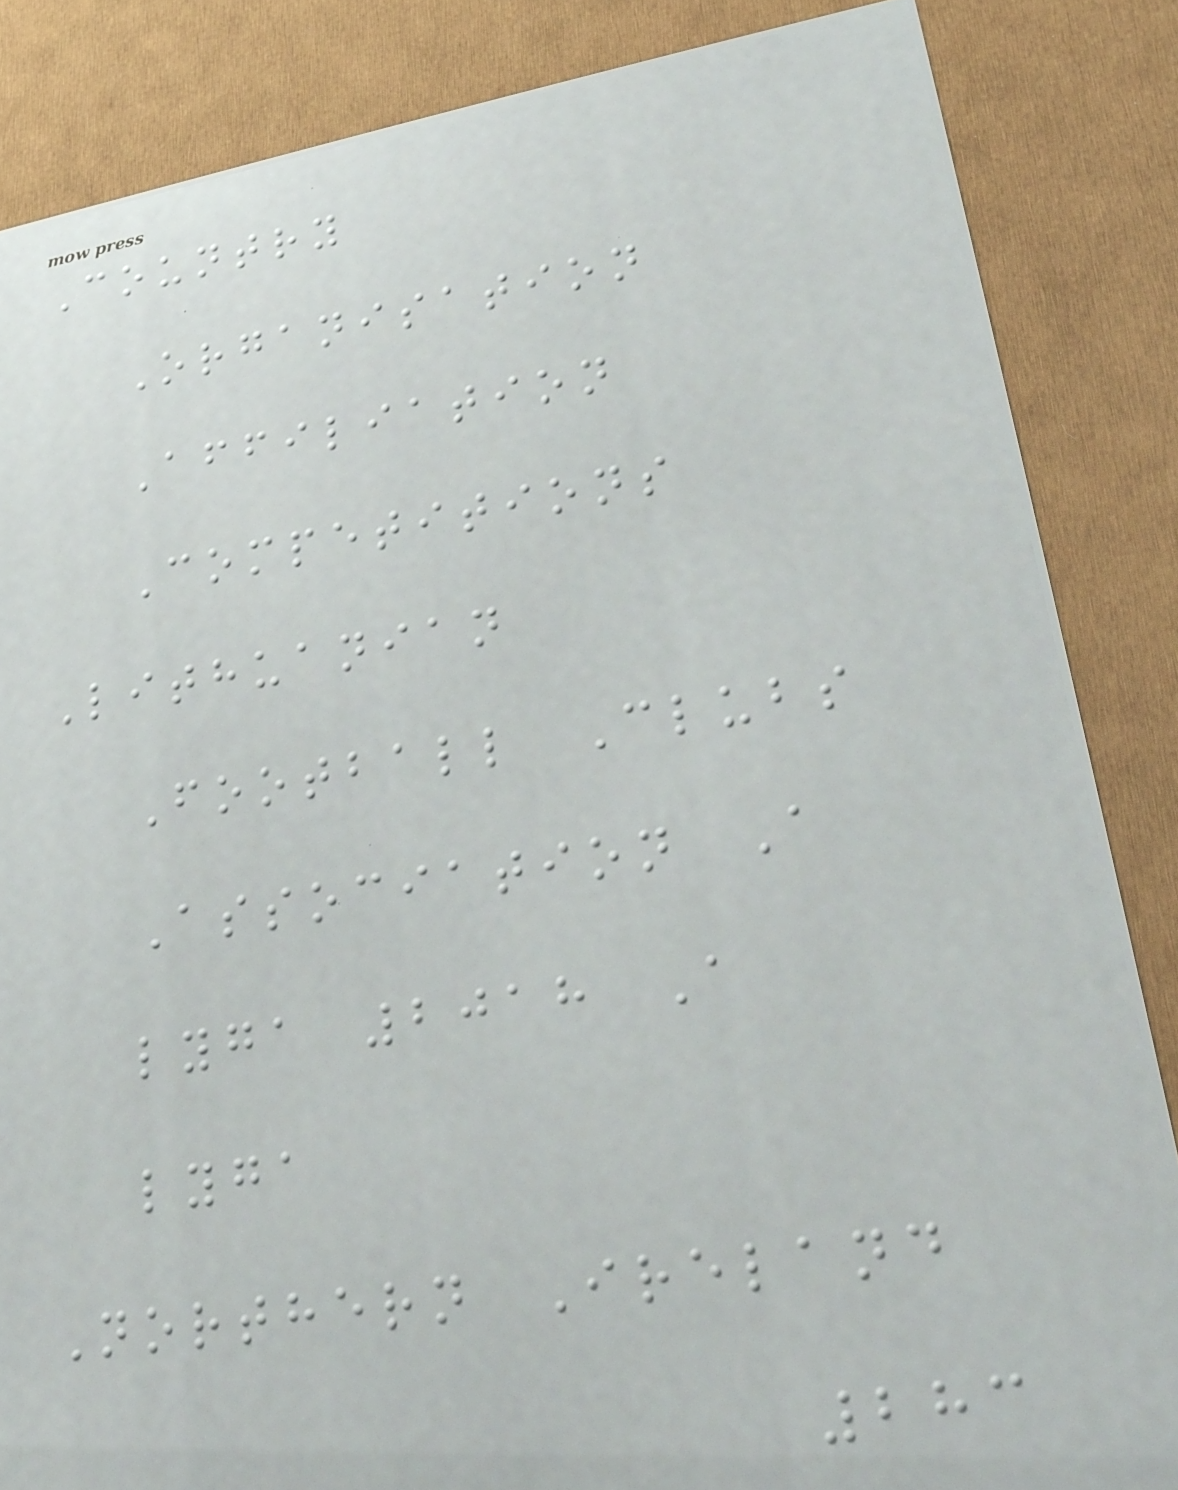Country
Organisation
Affiliation
Competitions
Lithuanian
Football Clubs
Association A
lyga 2018 A
lyga
Northern Ireland
283
